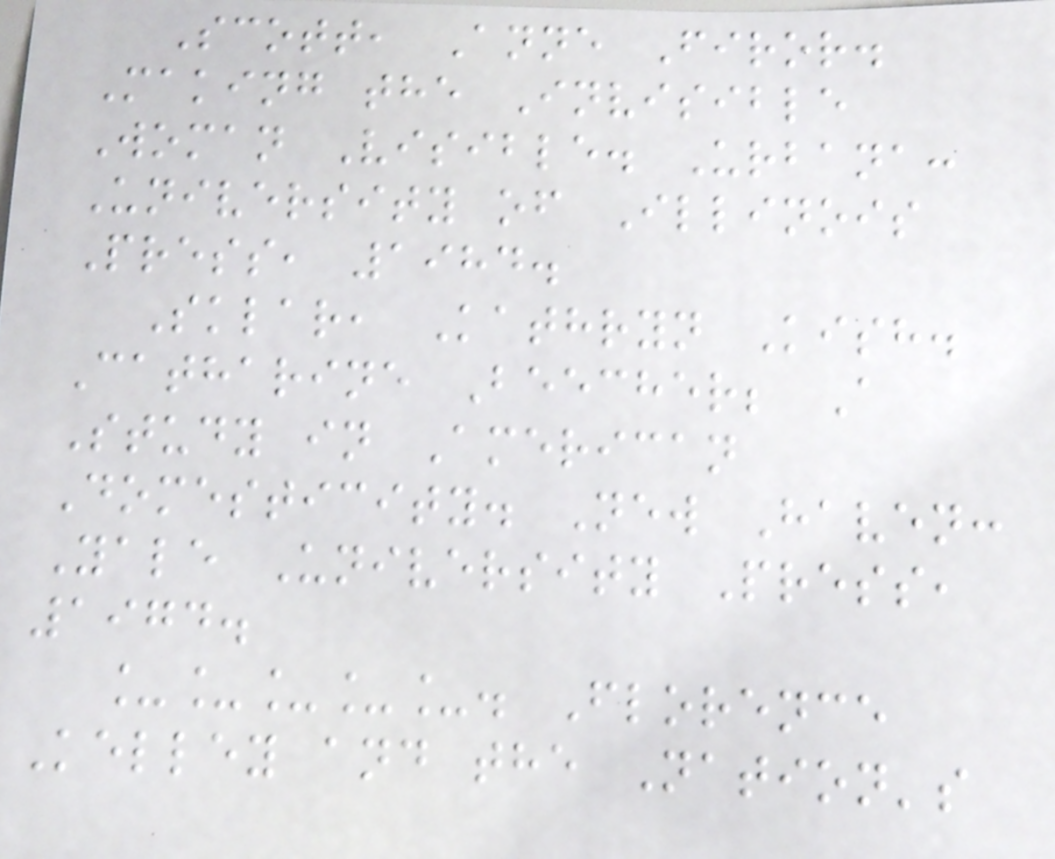Scott, Anne Firor.
Making the Invisible
Woman Visible. Urbana:
University of Illinois
Press, 1984.
Sklar, Kathryn Kish.
Catharine Beecher; A
Study in American
Domesticity. New Haven:
Yale University Press,
1974.
_____. Florence
Kelley and the Nation's
